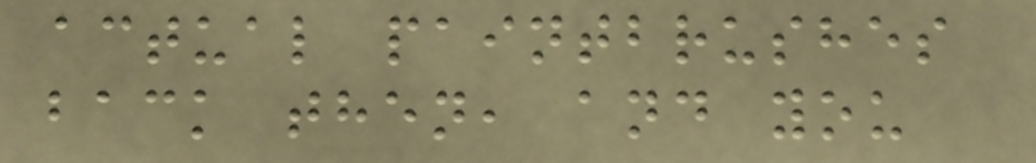actual paintbrushes
back then, and you
